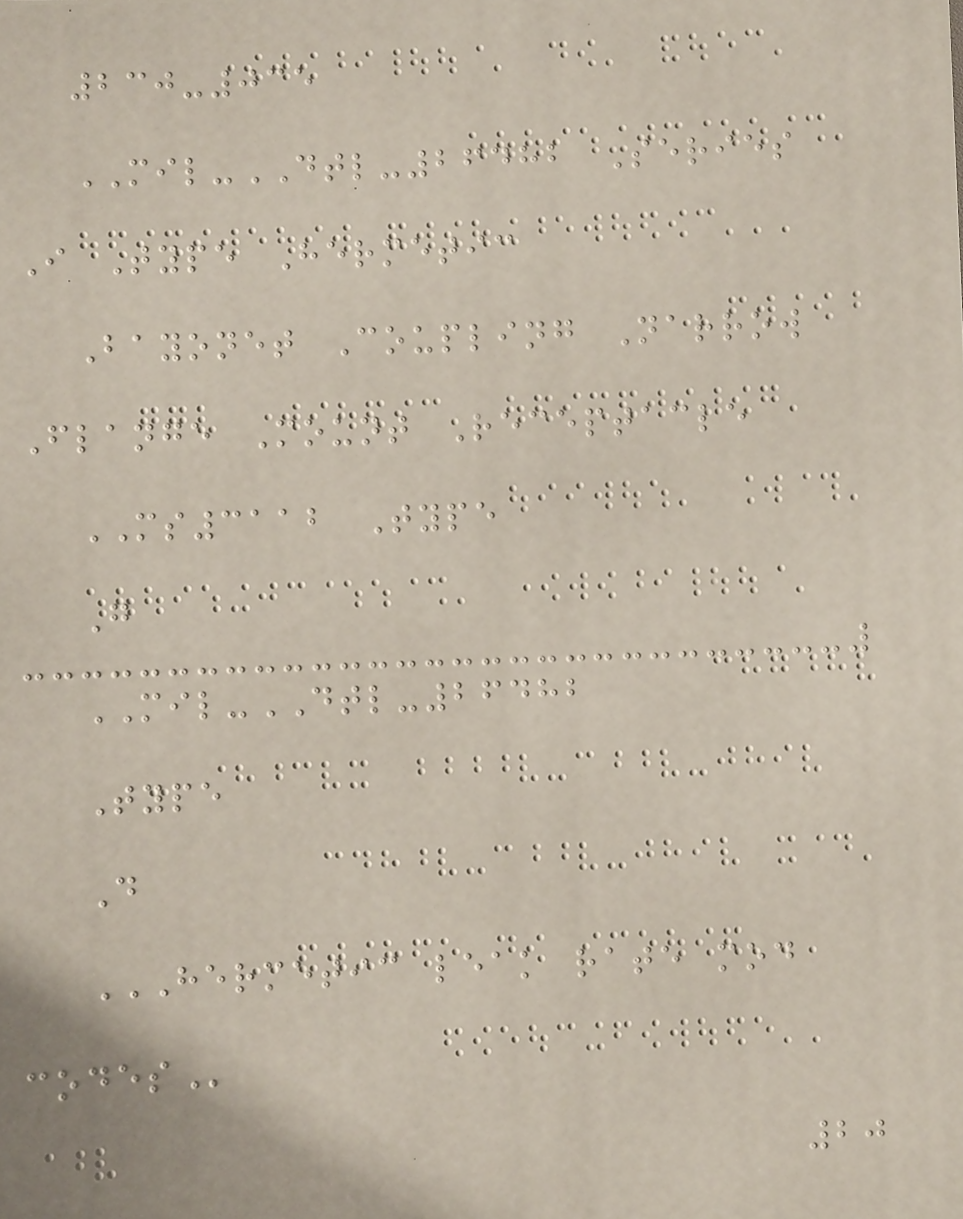230-035
MIL-DTL-26482 Series
I Type Hermetic
Bayonet Coupling Narrow
Flange Mount Receptacle
MS3112 Type
G
MIL-DTL-26482
Type
D
HERMETIC LEAK RATE MOD
CODES
20
